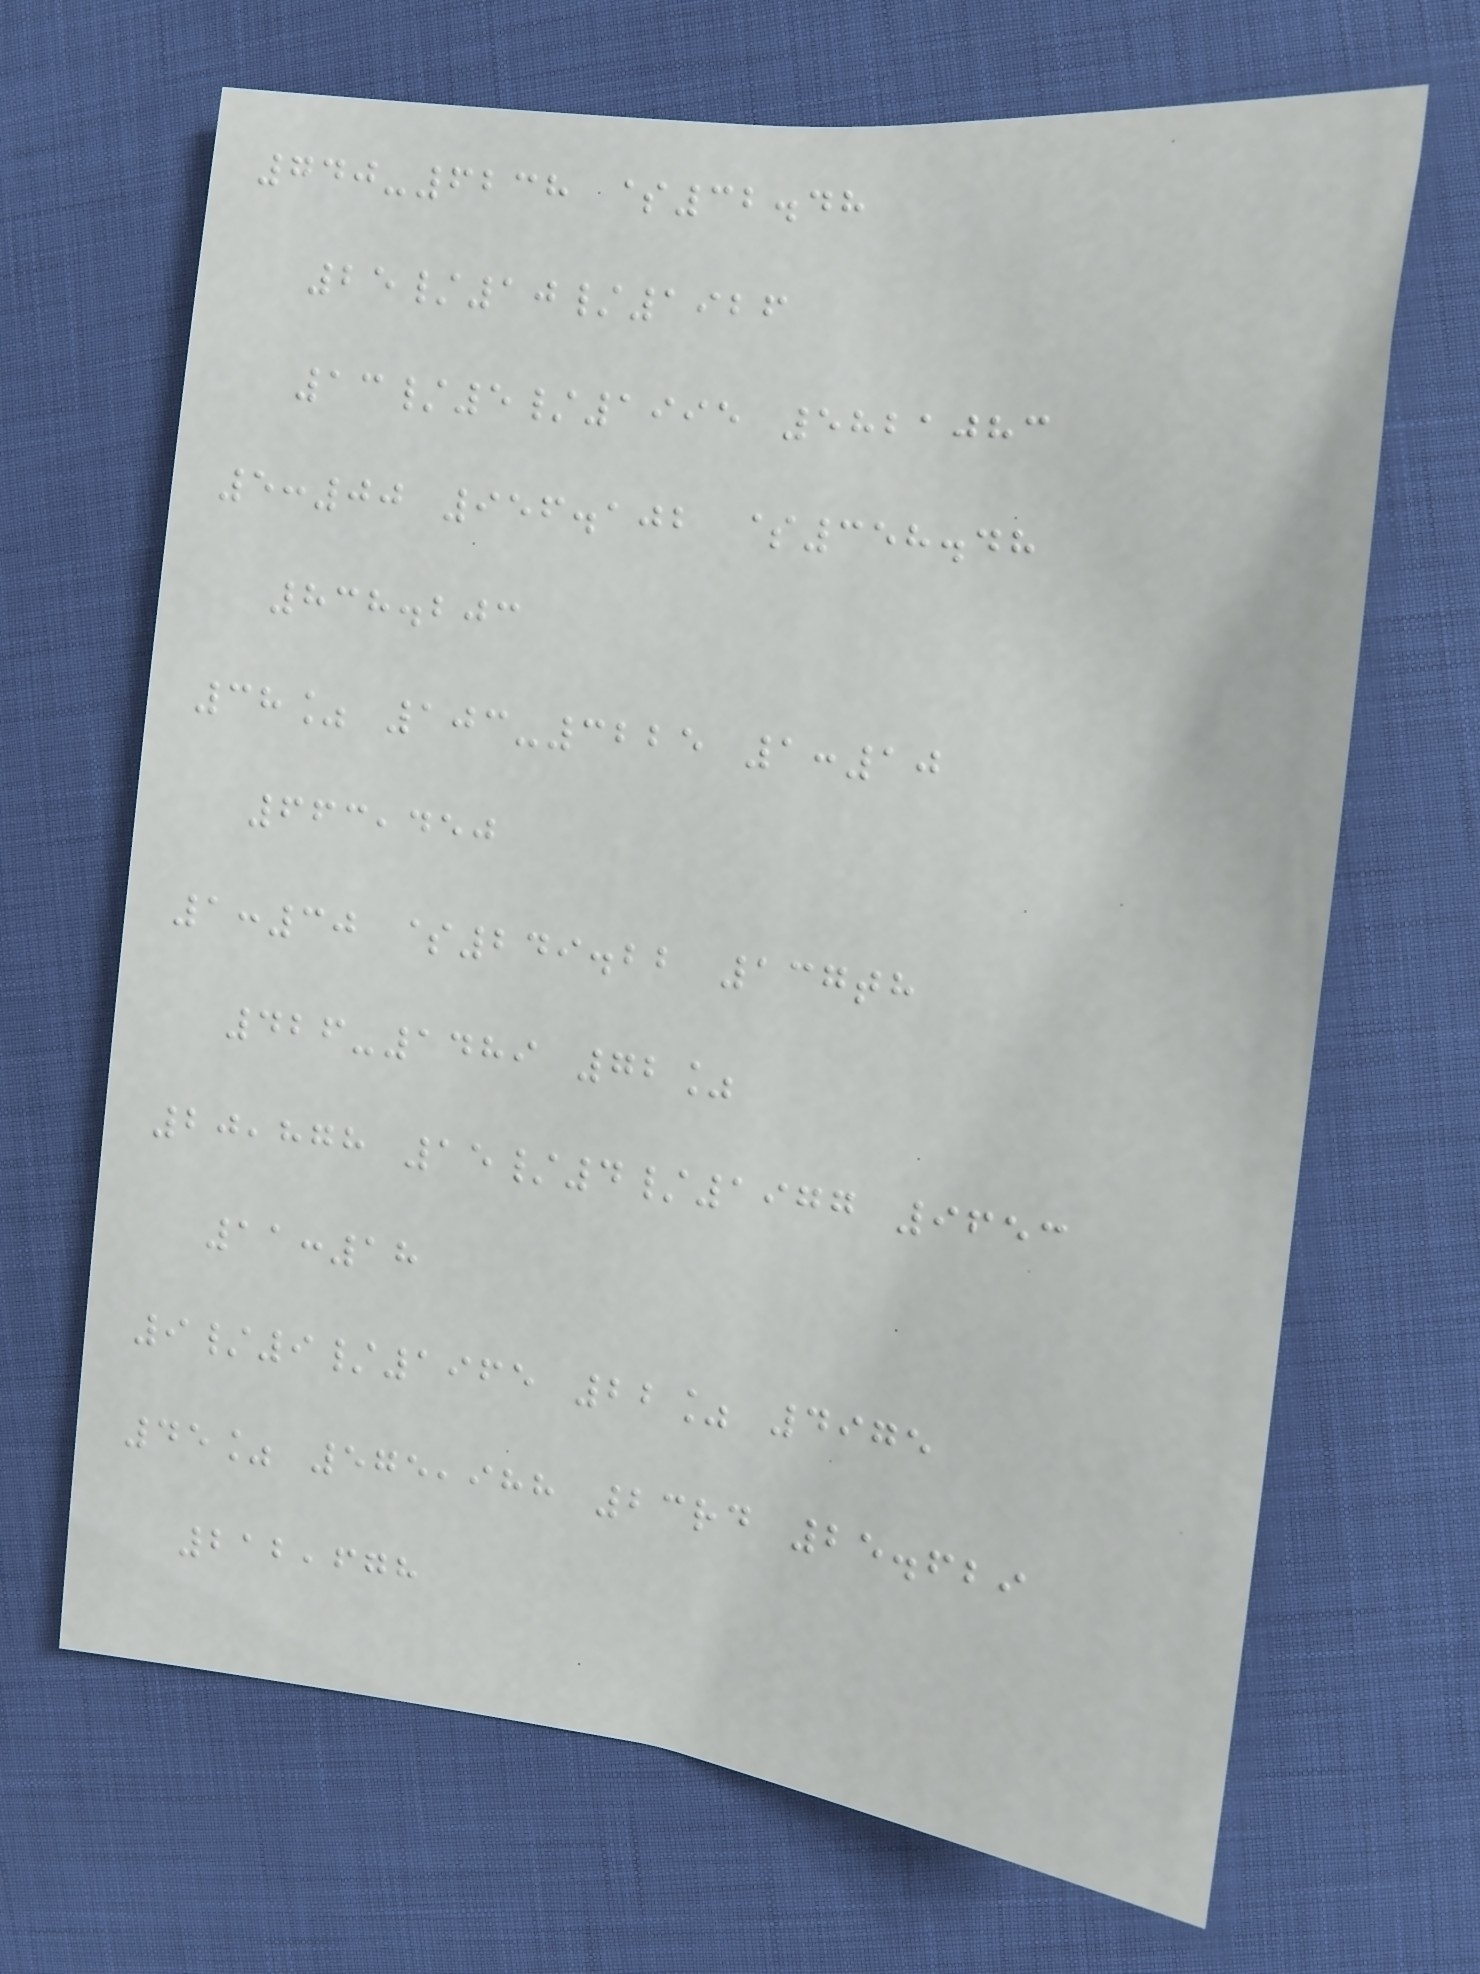740-6238 $32.48
25/10/1926
13/5/1995 5821083
5:00 956.102 $358.48
838.203
38% 103-3225 1:10
663,450
1:30 $249.22 137th
426-1489 72%
20,878 15/4/1977 9653
11:18
9/9/1965 22% 4975
45% 575,988 23rd 25.629
212,678
